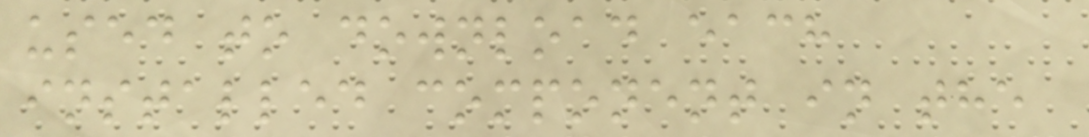used to download each
installed component in the
